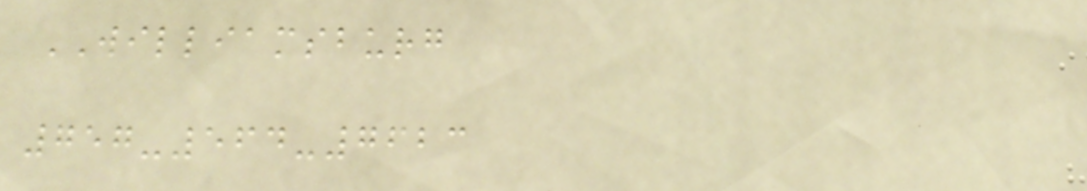WILLIAMSBURG
757-564-7623
